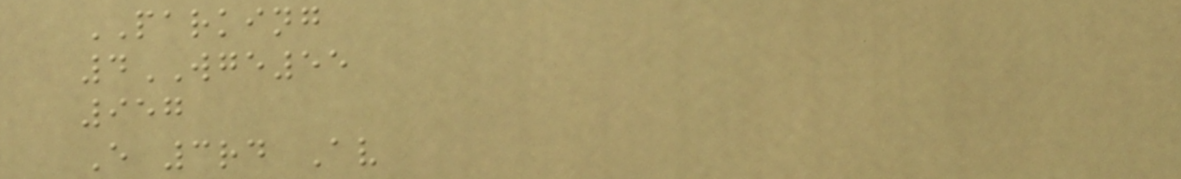PARKING
4WGE55
957
E 3rd Av
